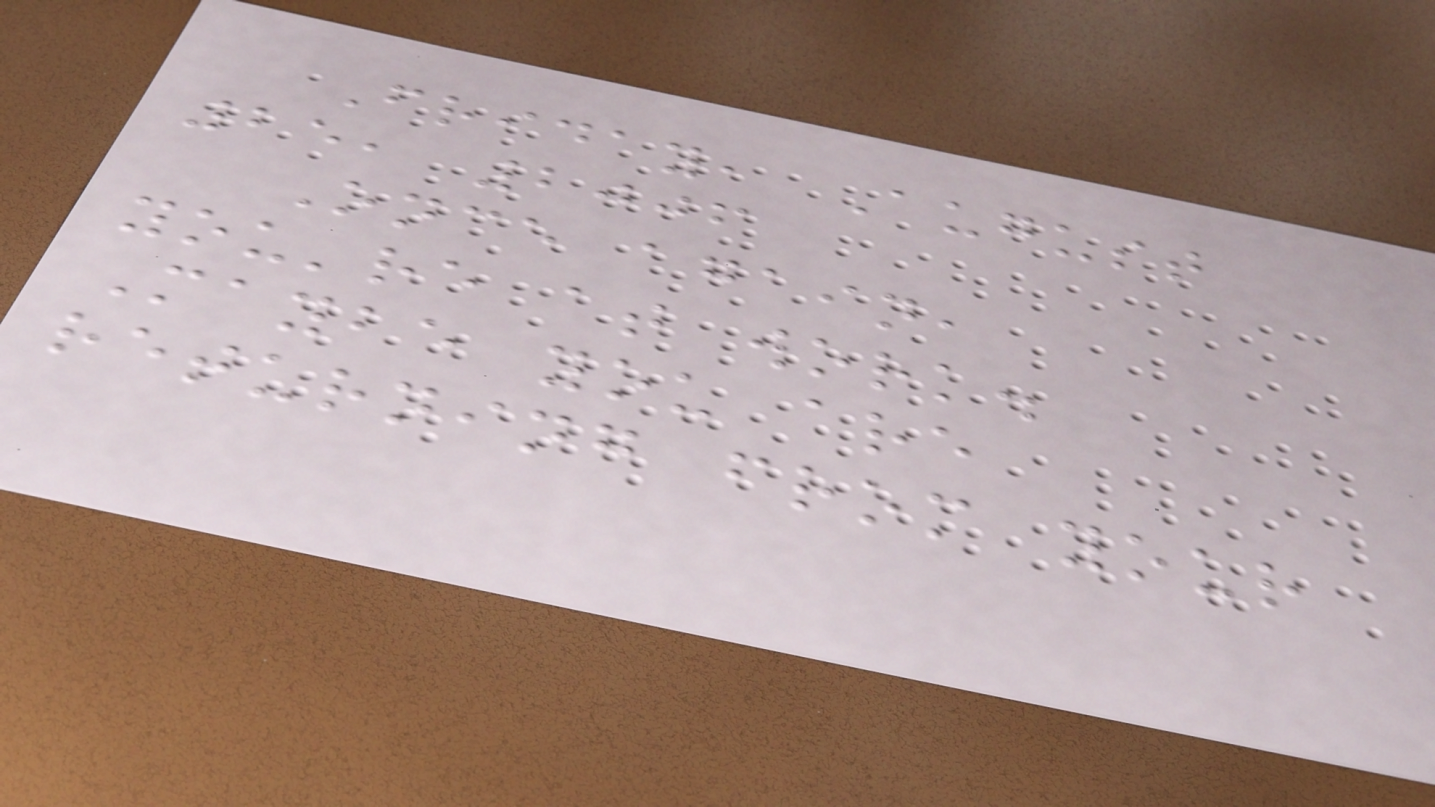Friday, August
25, 2006
Once again,
you're at work.
Maybe you are
returning from your
